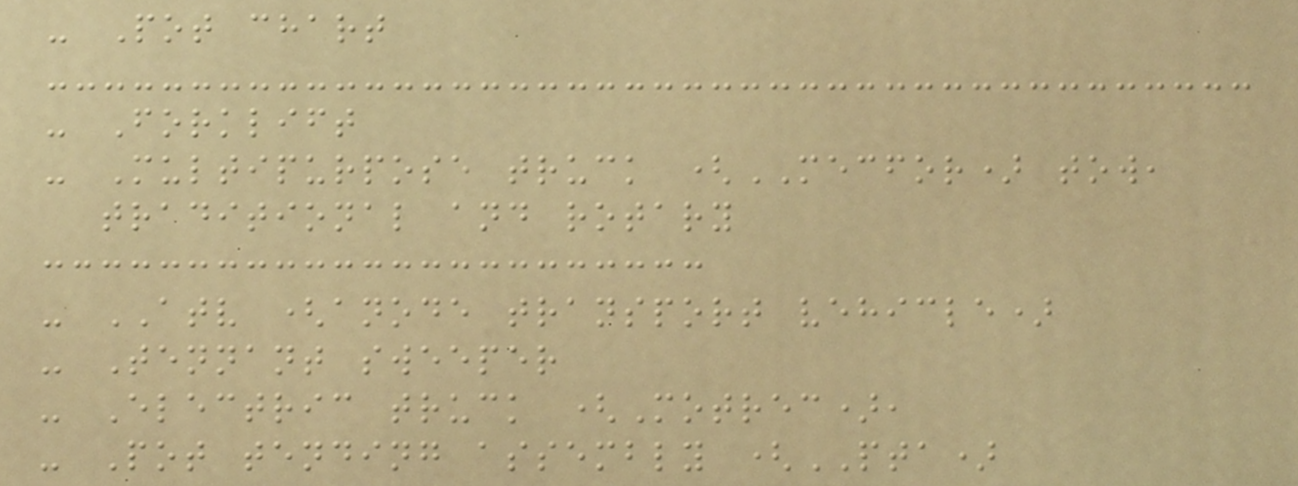- Pot chart
- Forklift
- Multipurpose truck (MECFOR) tow,
traditional and rotary
- ATV (anode transport vehicle)
- Tennant sweeper
- Electric truck (Motrec),
- Pot tending assembly (PTA)
